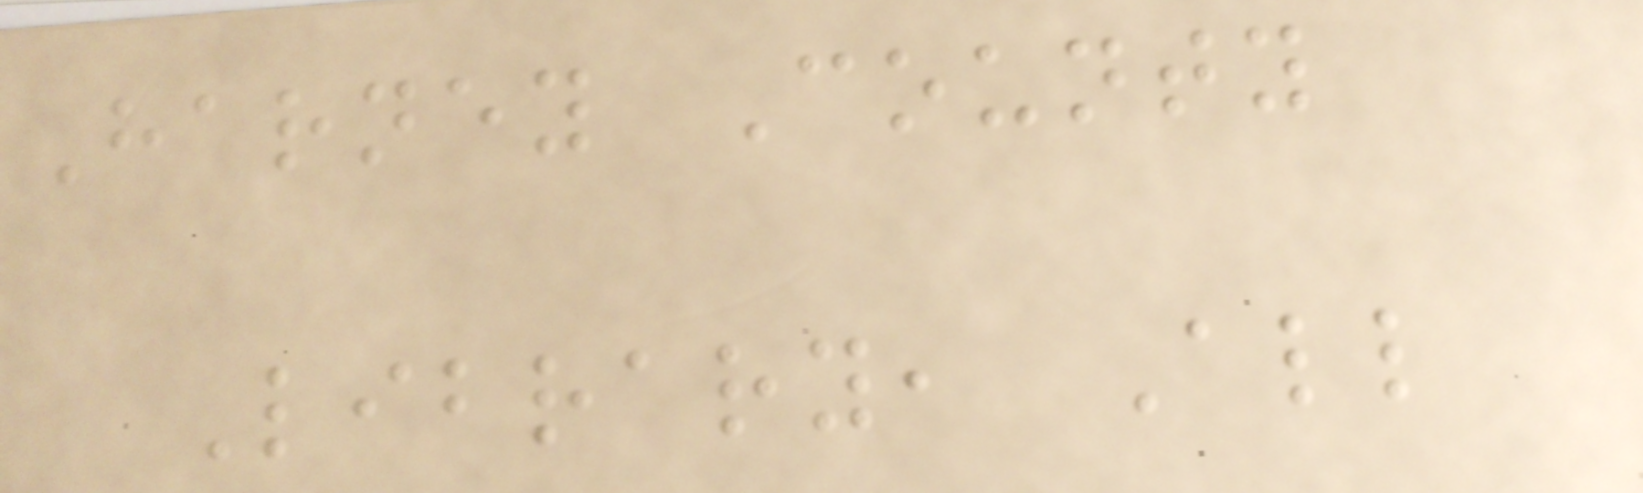Harney County
Library, All
